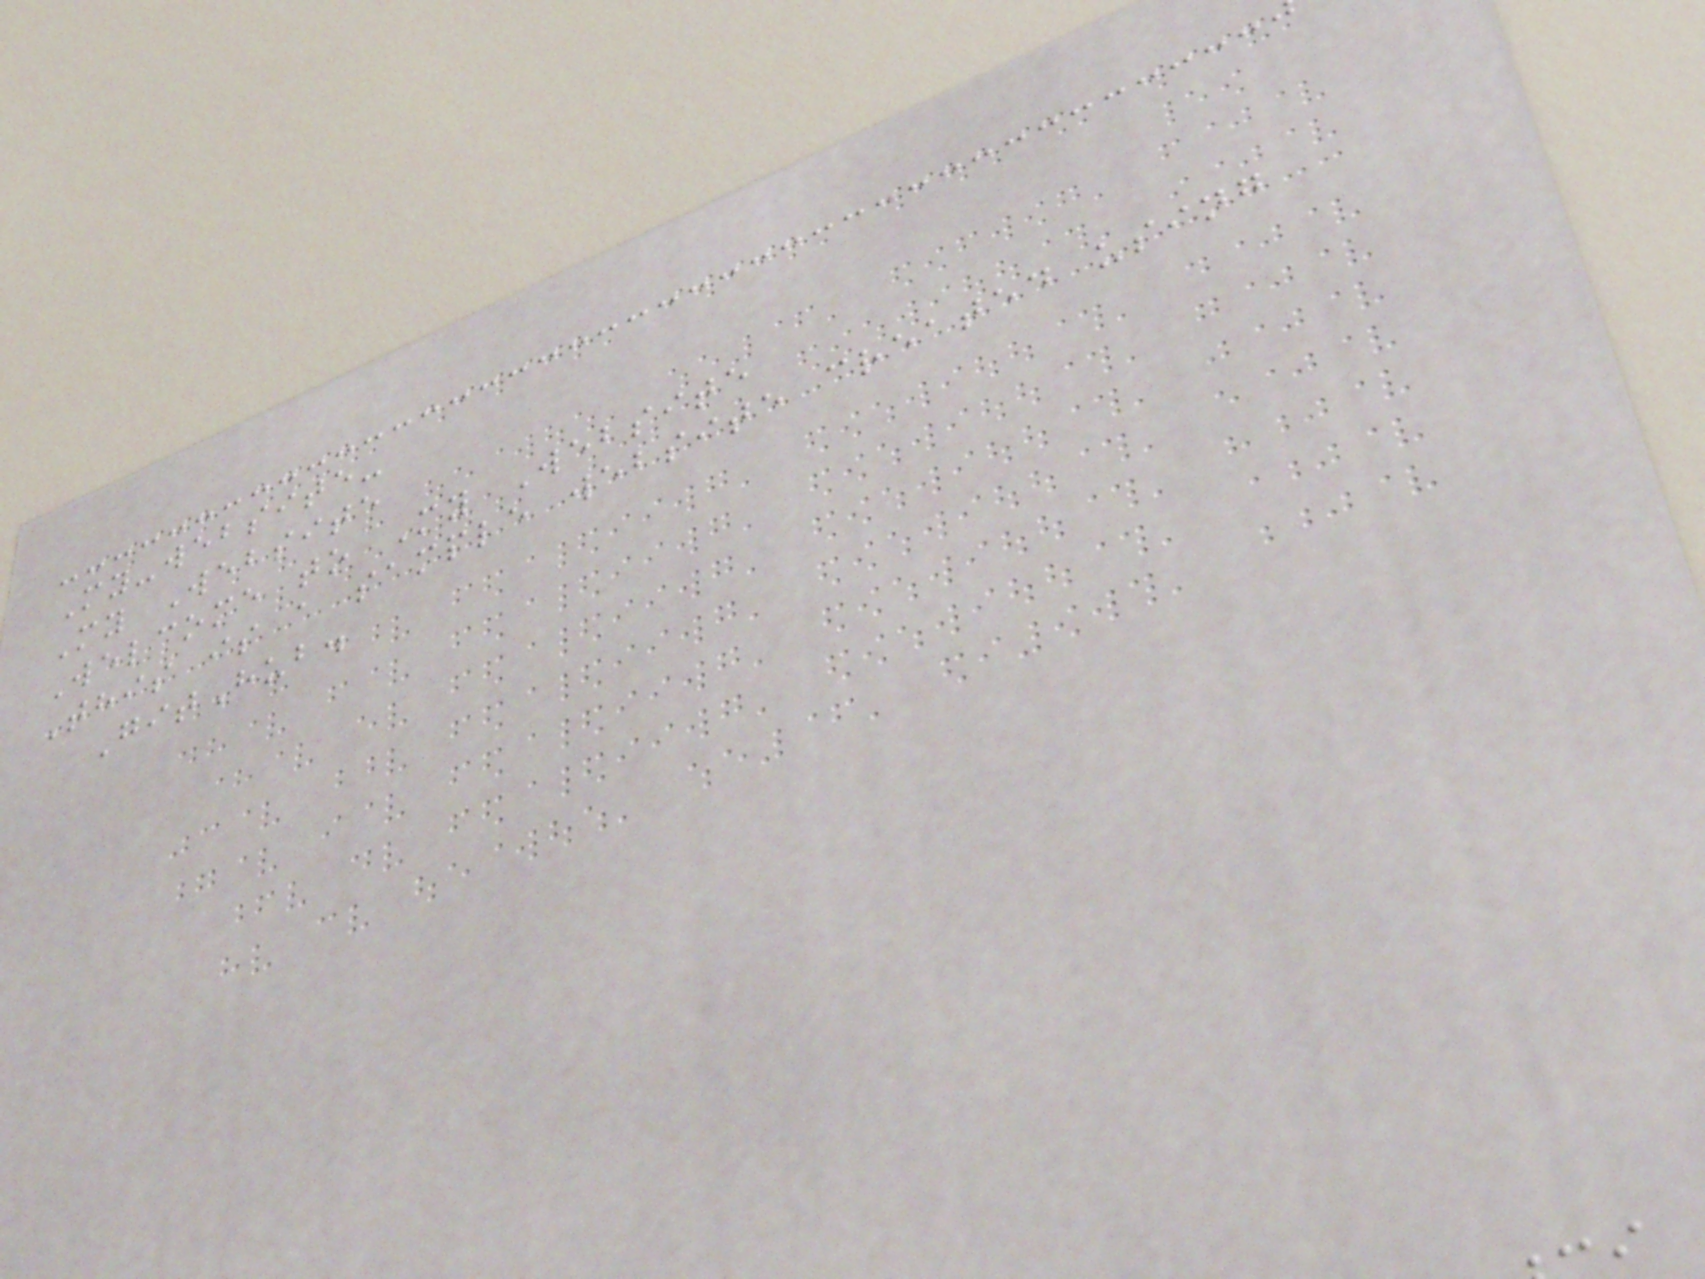My-website-
My Website
Welcome to My Website
This is a sample website created using
GitHub.
